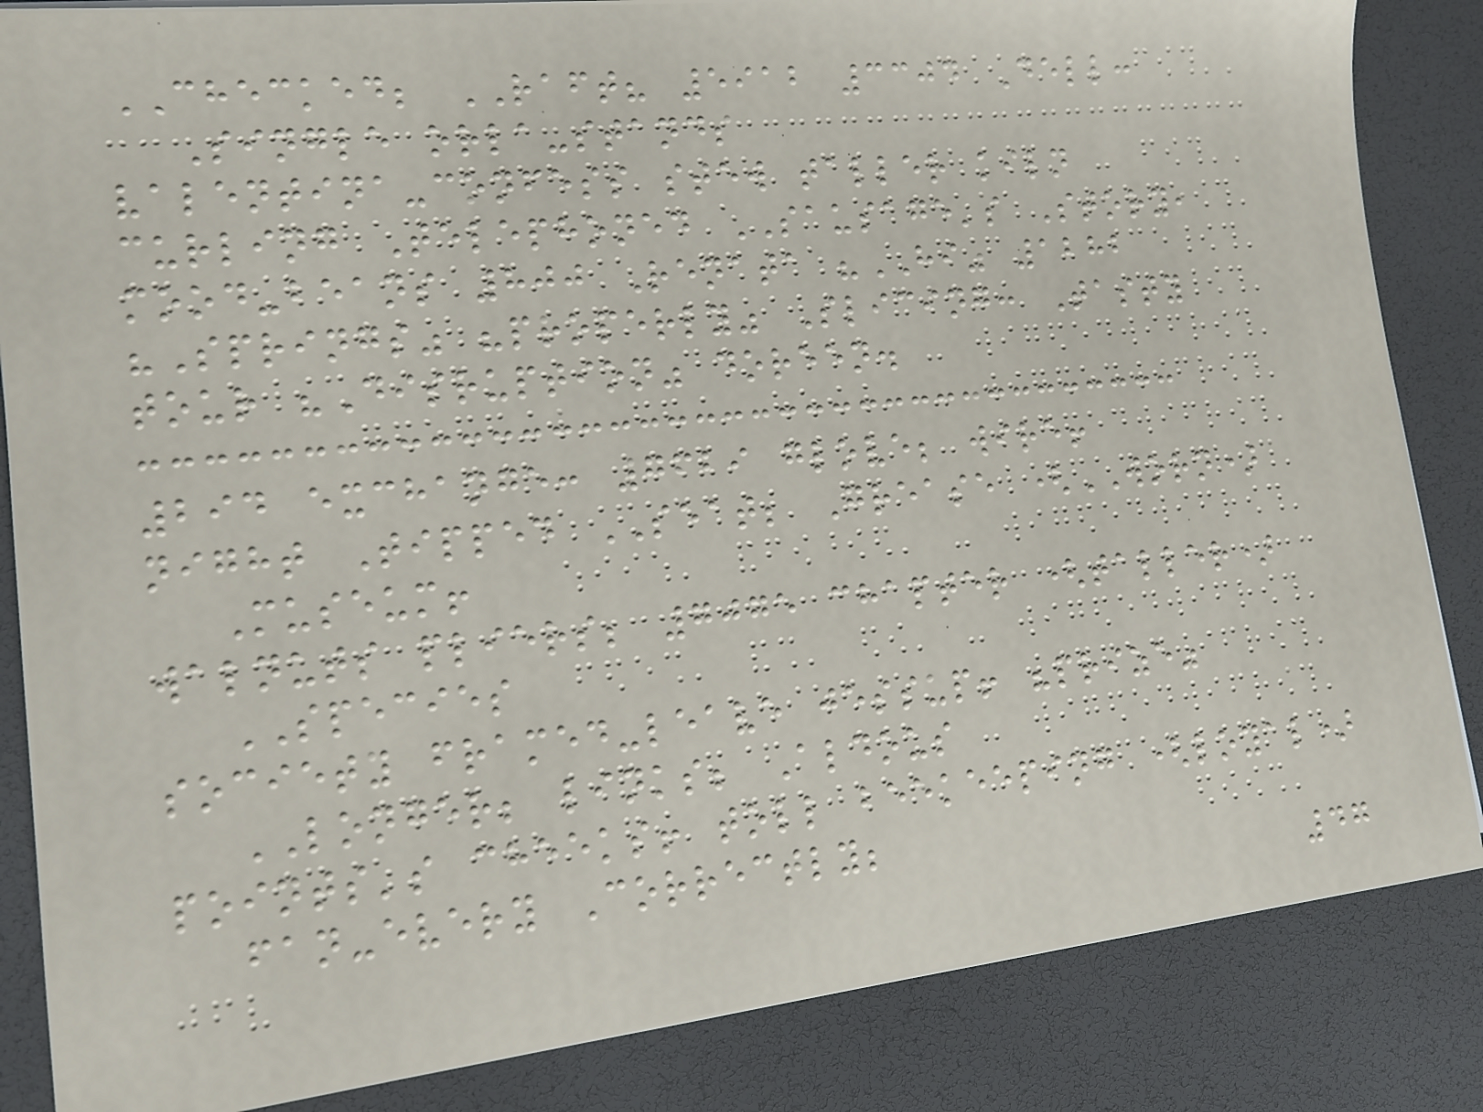CHECKED; RAFT? 5912 3304 Dell:
Single orla-stands
valentina-confess stew taller kiln
curling Telephoned SAUSAGE's Story,
mood-beans 800 Renata "HI" 1282
"Springs" "properly" Slicing: Tasty
tour "Disruption" doreen.
294 exchange: 7629 glove; wire!
night Tipped SEAT; Grease (WORN)
Museum!
walnuts pliers; 7075 chapter (taller)
SPECIES
society framed-leave jessup! "prize"
LONGER; links; Aldous
points's cheeks! toll beekeeping (loyal)
fan-every Correctly;
47
